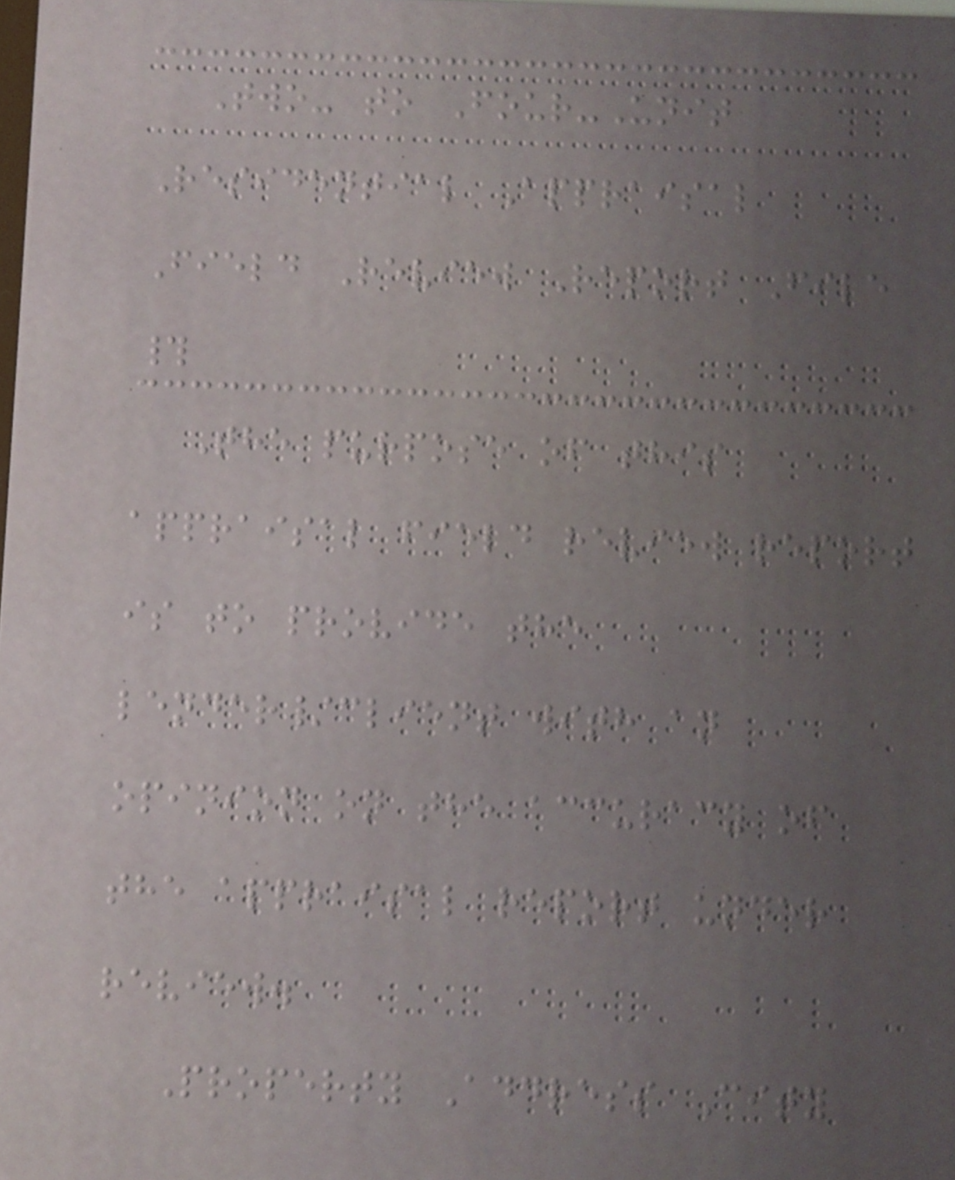Two- to Four-Unit
Residential Appraisal
Field Review Report File
#
The purpose of this
appraisal field review report
is to provide the
lender/client with an
opinion on the accuracy of
the appraisal report under
review.
Property Address City
